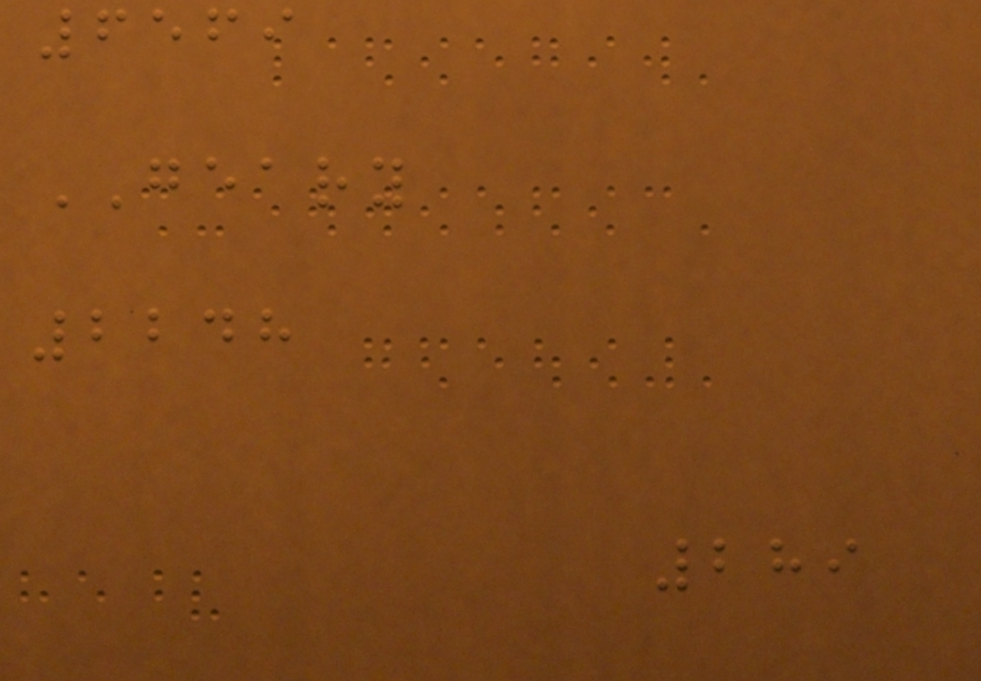6569
GEARY
2248
289
